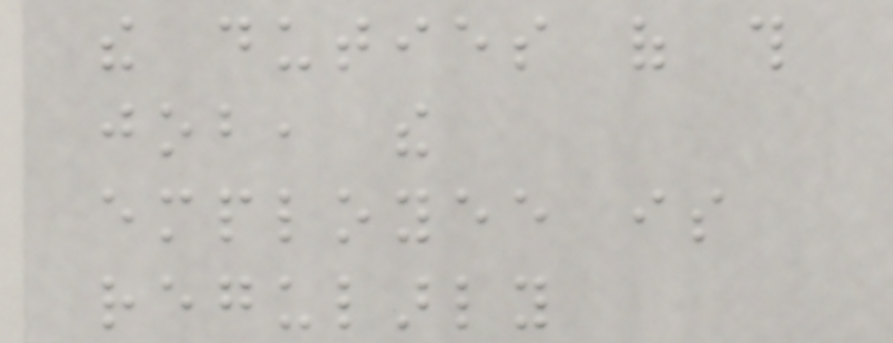the duties of this
job, the
employee is
regularly
